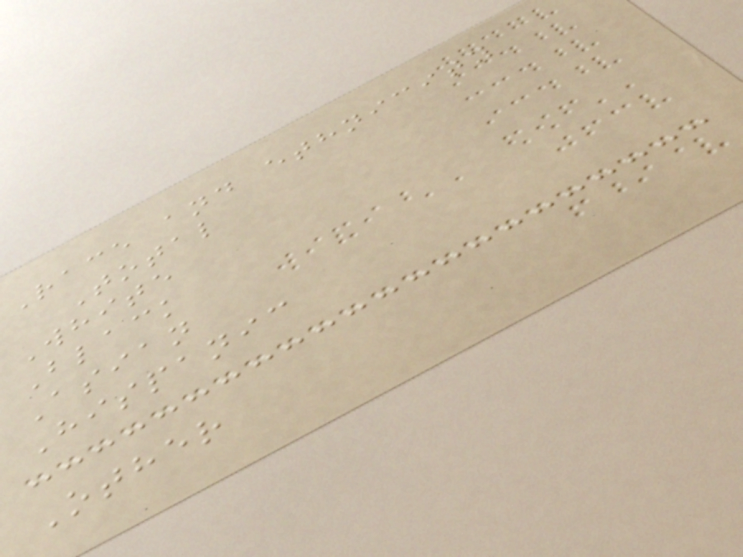Race and ethnicity
Total
White
Black
Asian
Hispanic
Other
